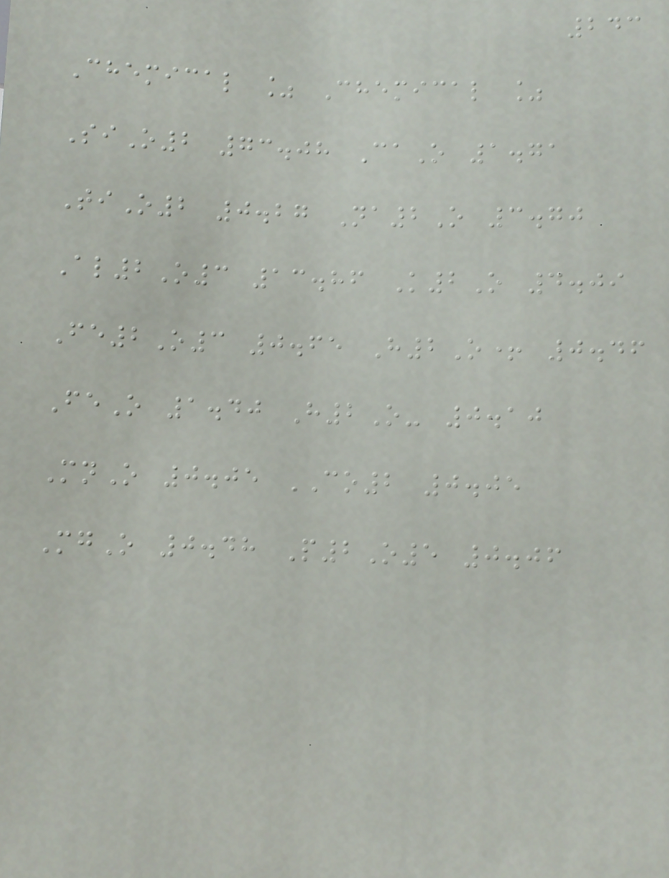243
Chemical % Chemical %
SiO2 73.08 CaO 1.71
TiO2 0.27 Na2O 3.70
Al2O3 13.86 K2O 4.09
Fe2O3 0.65 H2O+ 0.46
FeO 1.40 H2O- 0.10
MnO 0.05 CO2 0.05
MgO 0.48 P2O5 0.06
